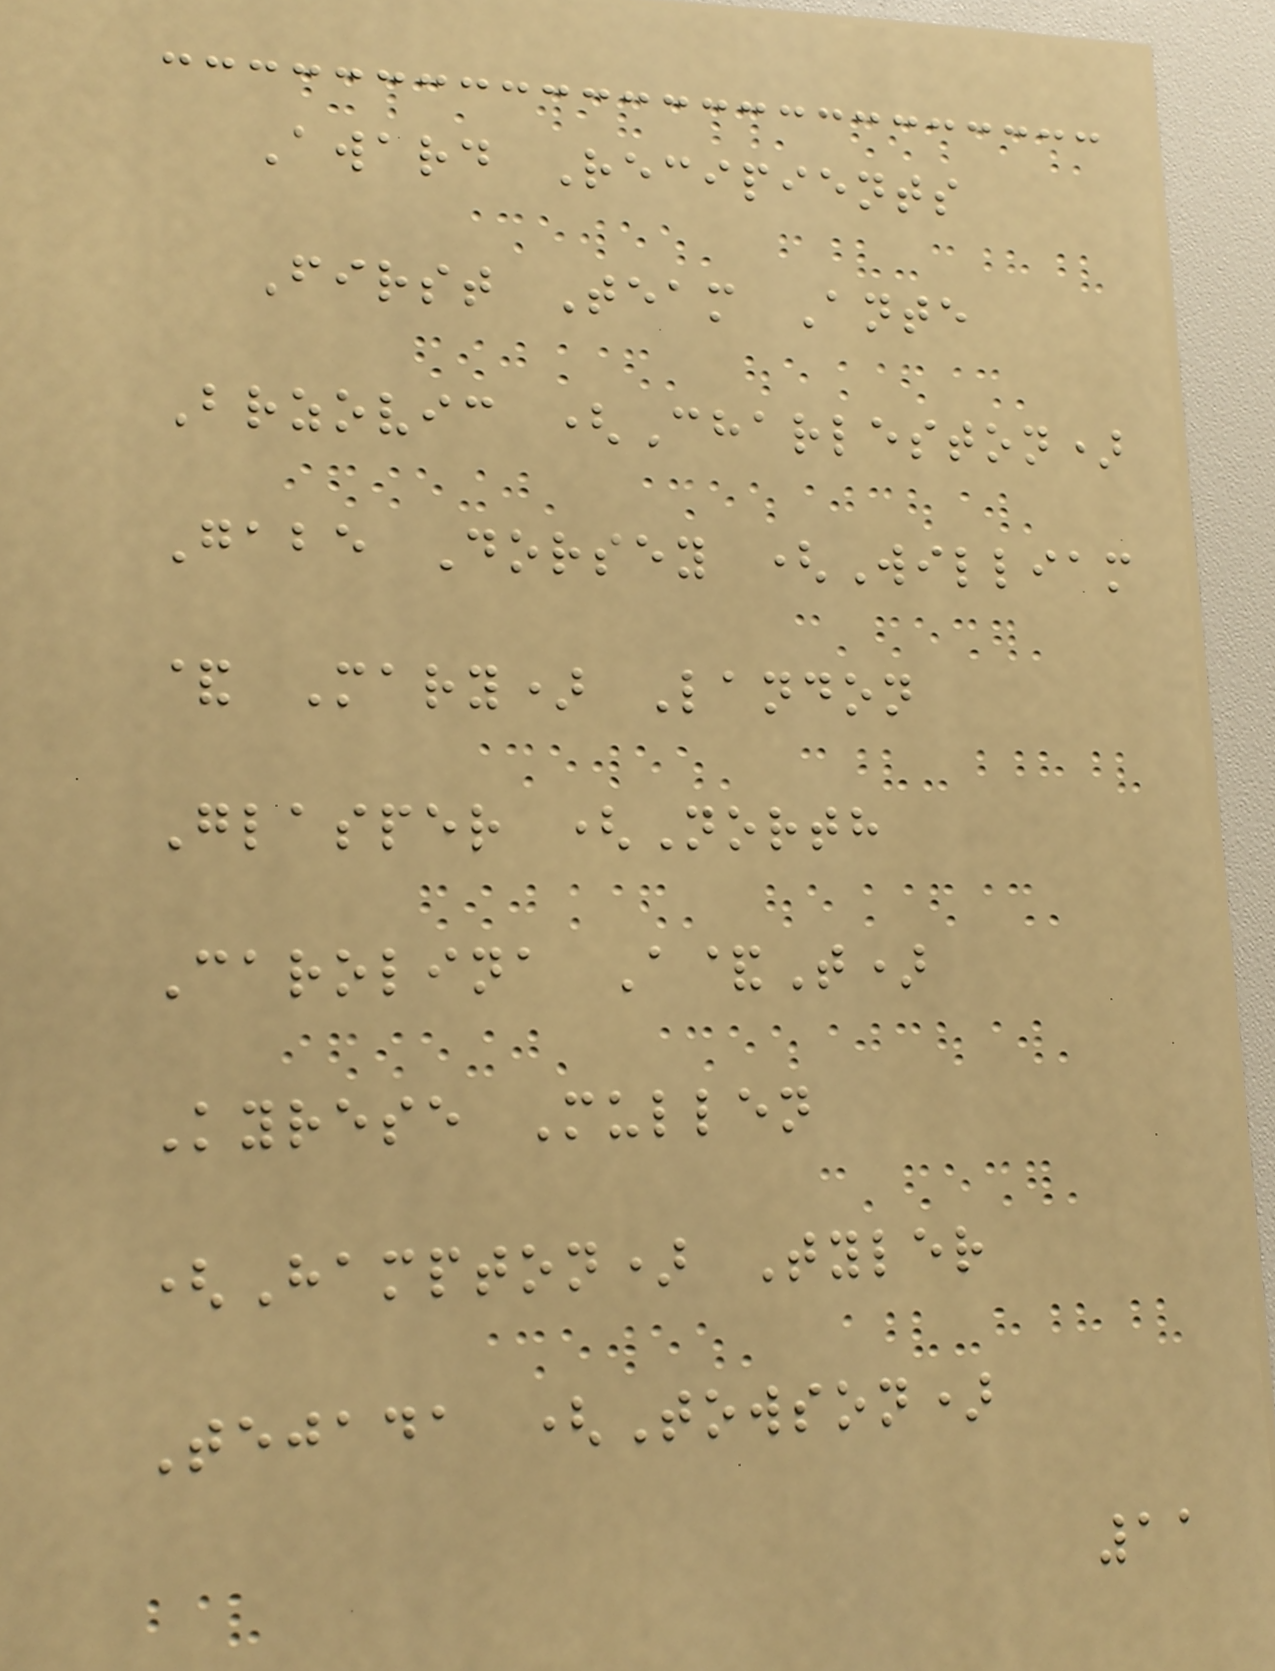Award Recipients
First Team Ante
Brzovic (Charleston)
Gabe Dorsey (William
& Mary) Landon
Glasper (North
Carolina A&T)
Kyrese Mullen
(Hampton) Tyler
Tejada (Towson)
11
